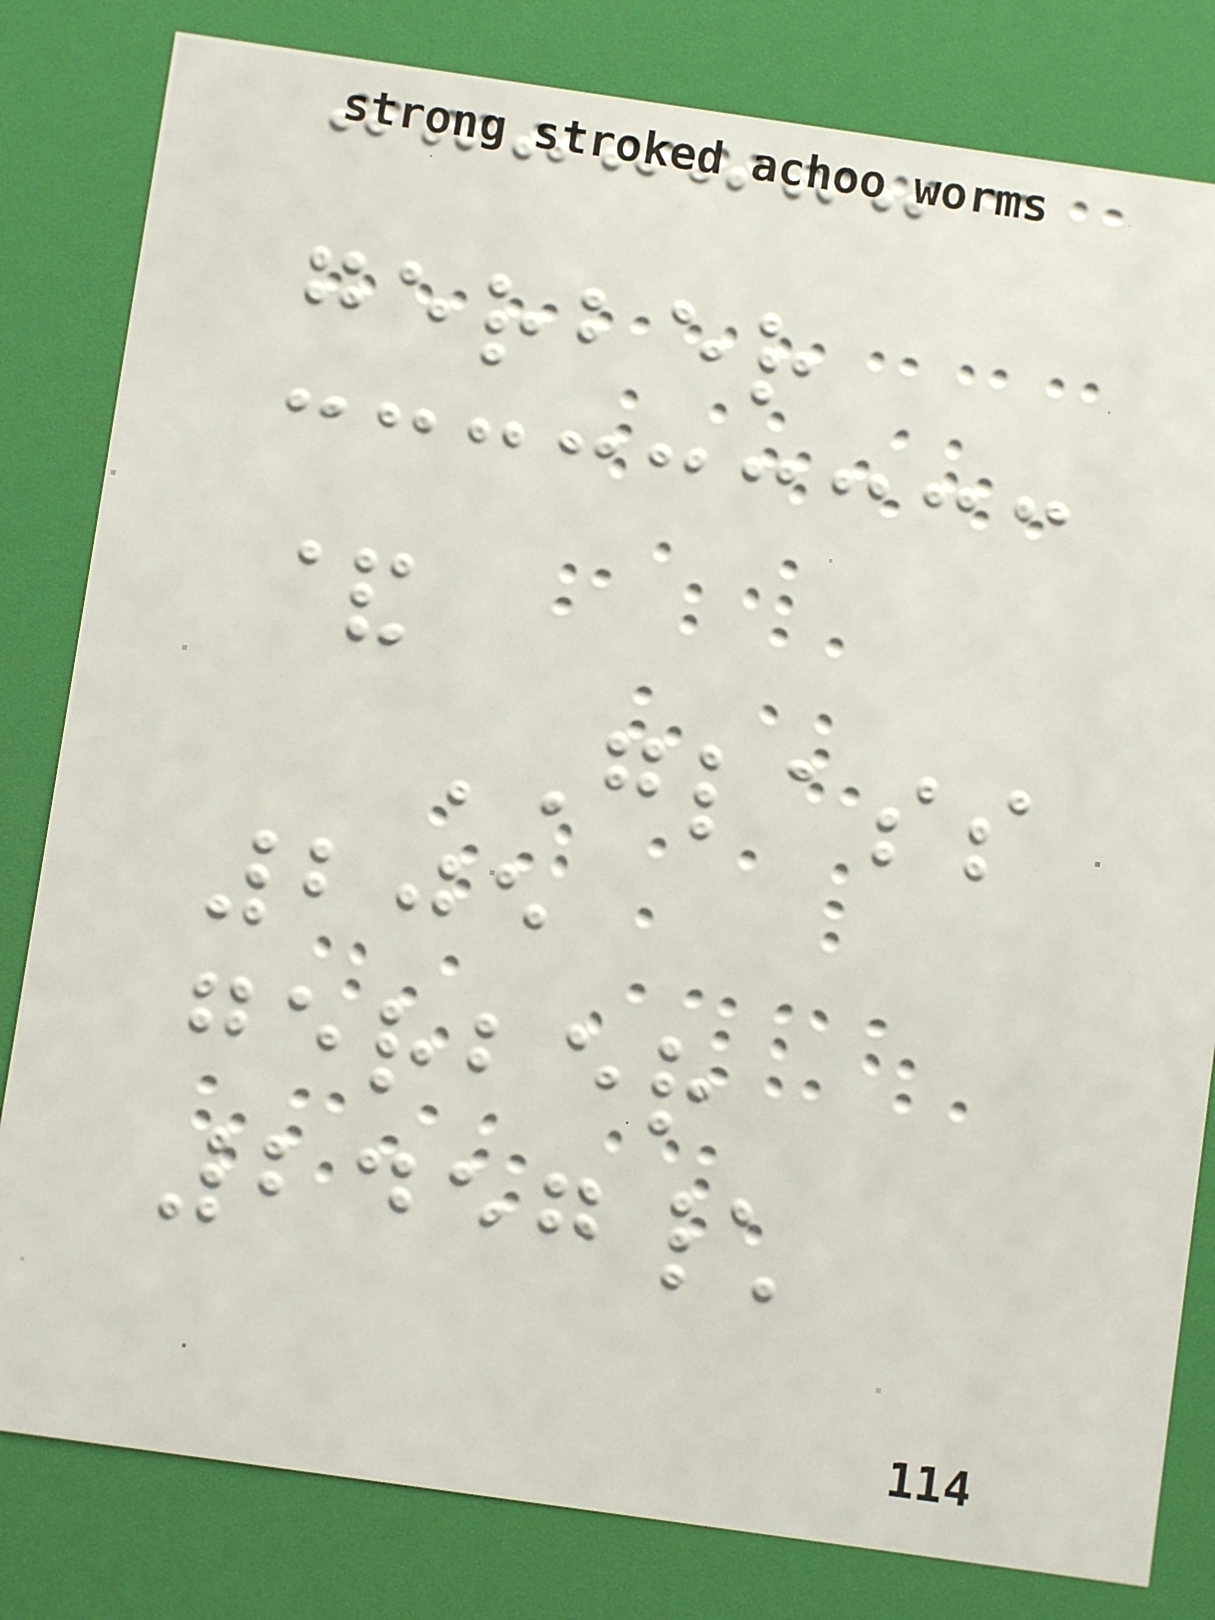gerber
&
GLASS
205
gerber
2457\
